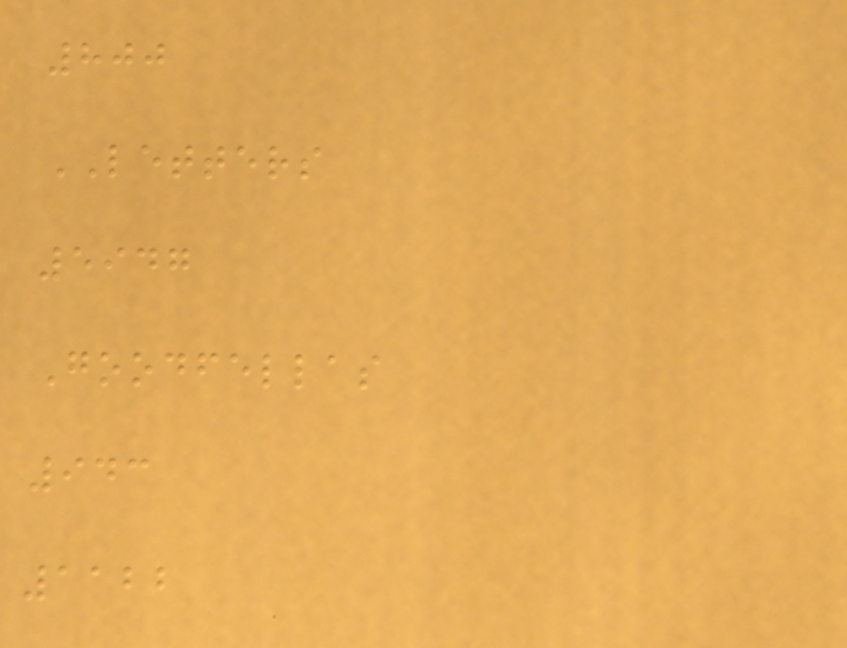800
LETTERS
5947
Goodfellas
943
1122
